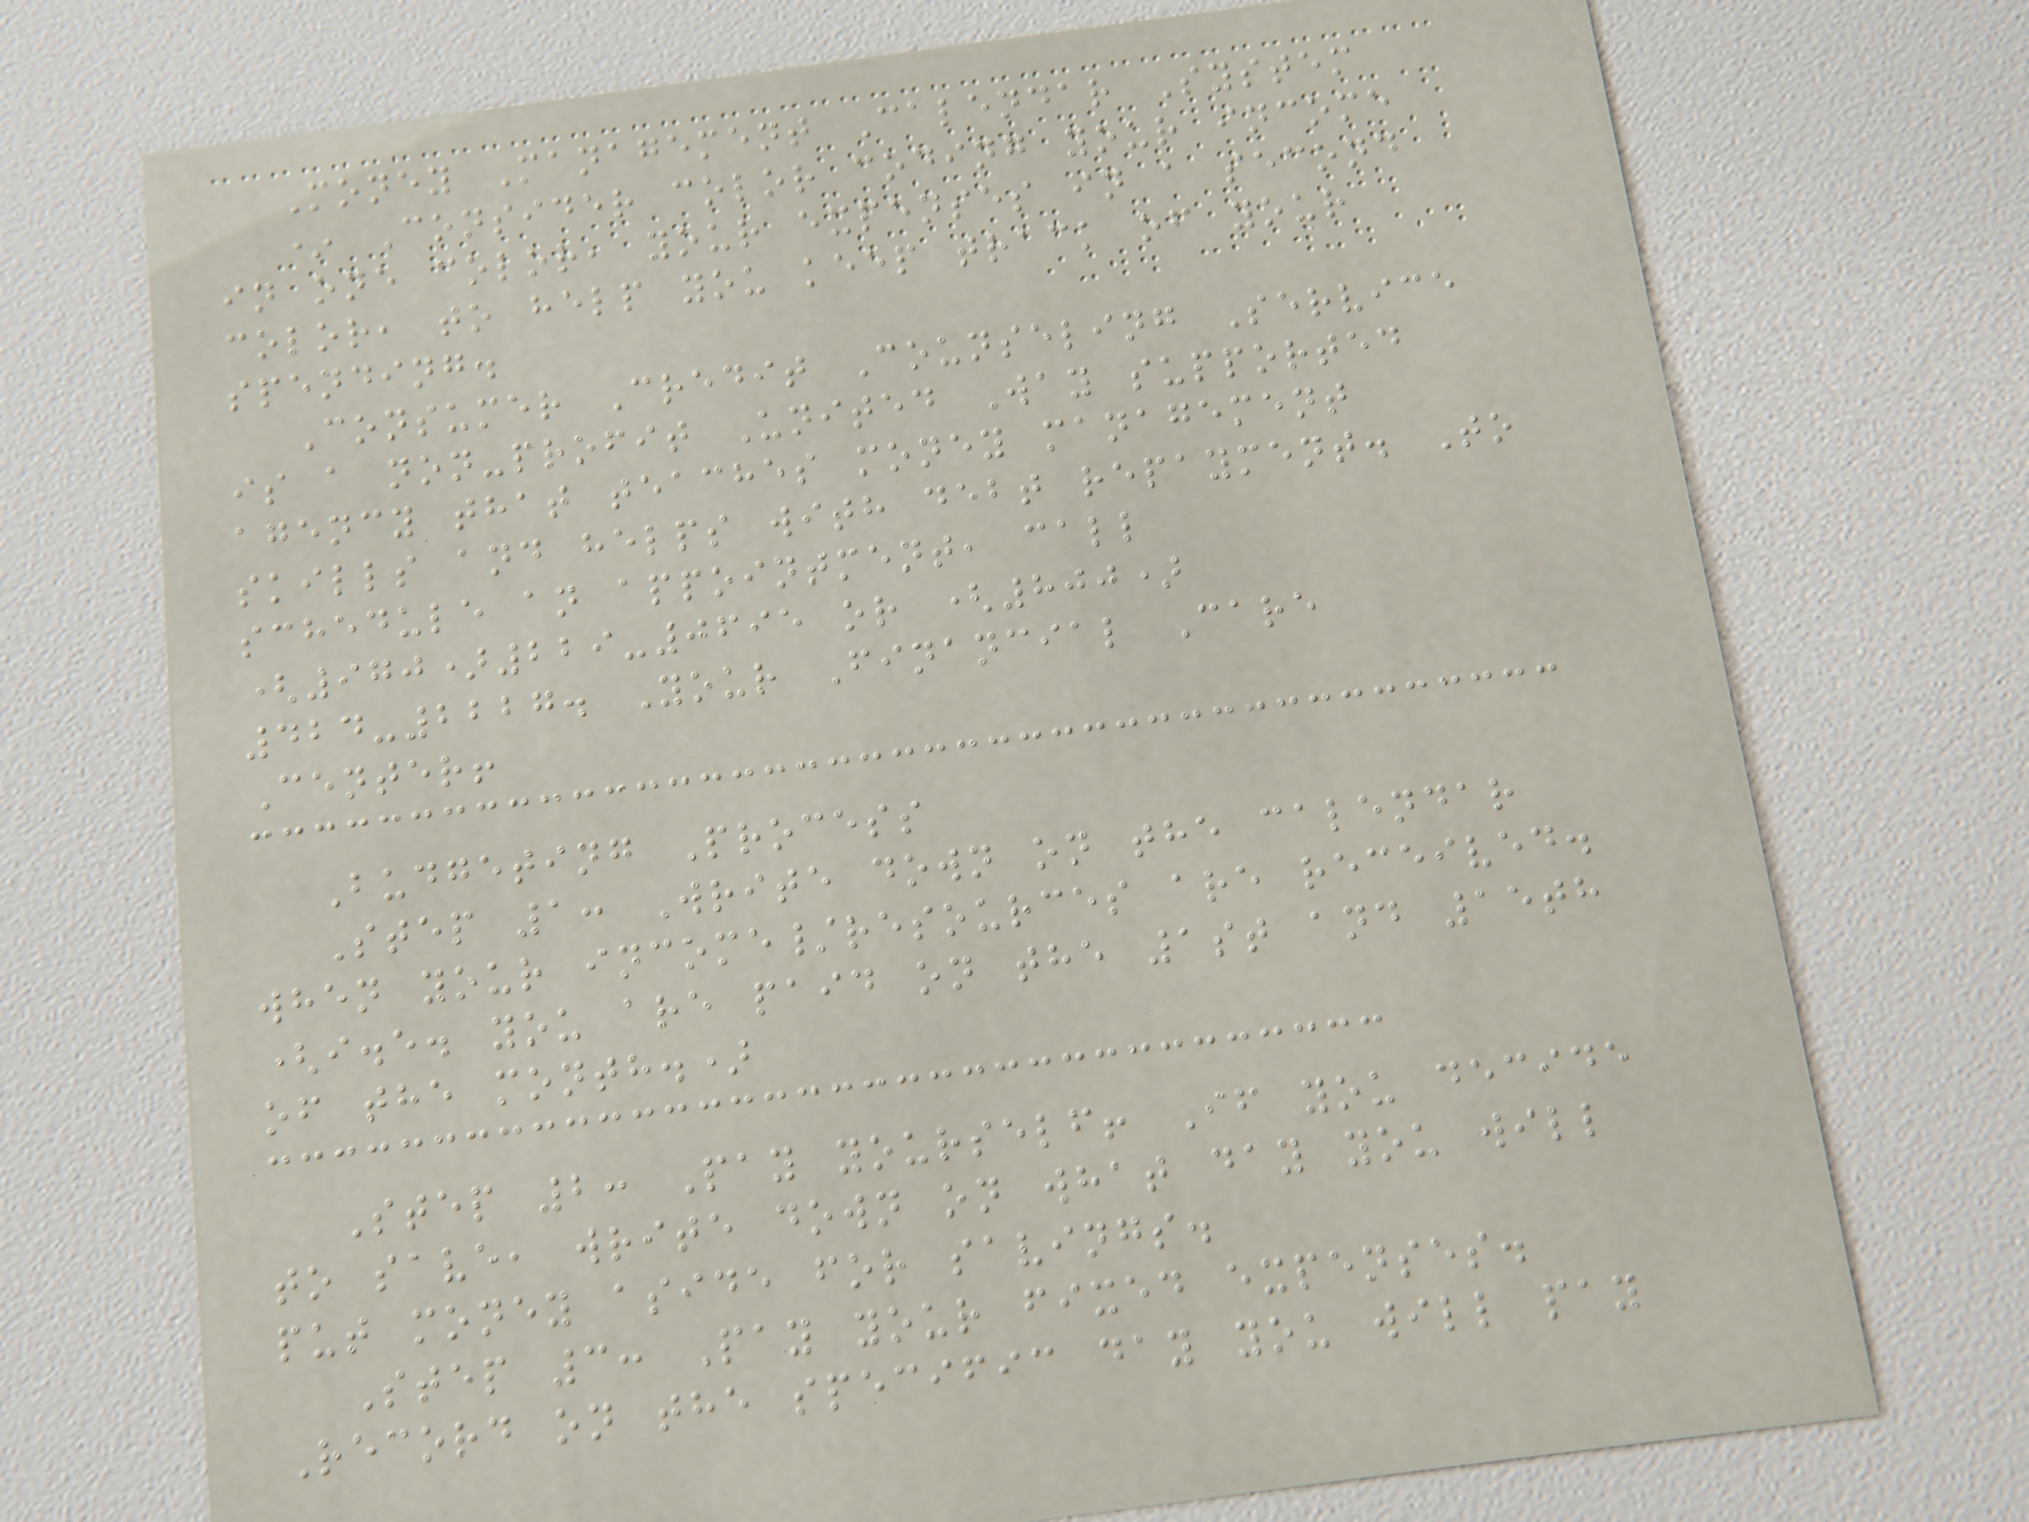Money Management Calendar System
* Consider color coding your income
in one color, your expenses in a second
color, to help you keep track of your
spending.
Consumer Credit Counseling Service
is a non-profit United Way supported
agency that teaches money management
skills and helps with debt repayment. To
schedule an appointment, call
(970)229-0695 or (800)
424-2227. Your Financial Care
Center!
Budgeting Process
Step 1: Write down on the calendar
when your income/resources are received.
(i.e. you are paid on the 1st and 15th
of the month.)
Step 2: Pay yourself! If you decide
to save, write down on what day you will
put money aside for savings.
Step 3: Pay your fixed expenses.
Record on the specific day you will pay
